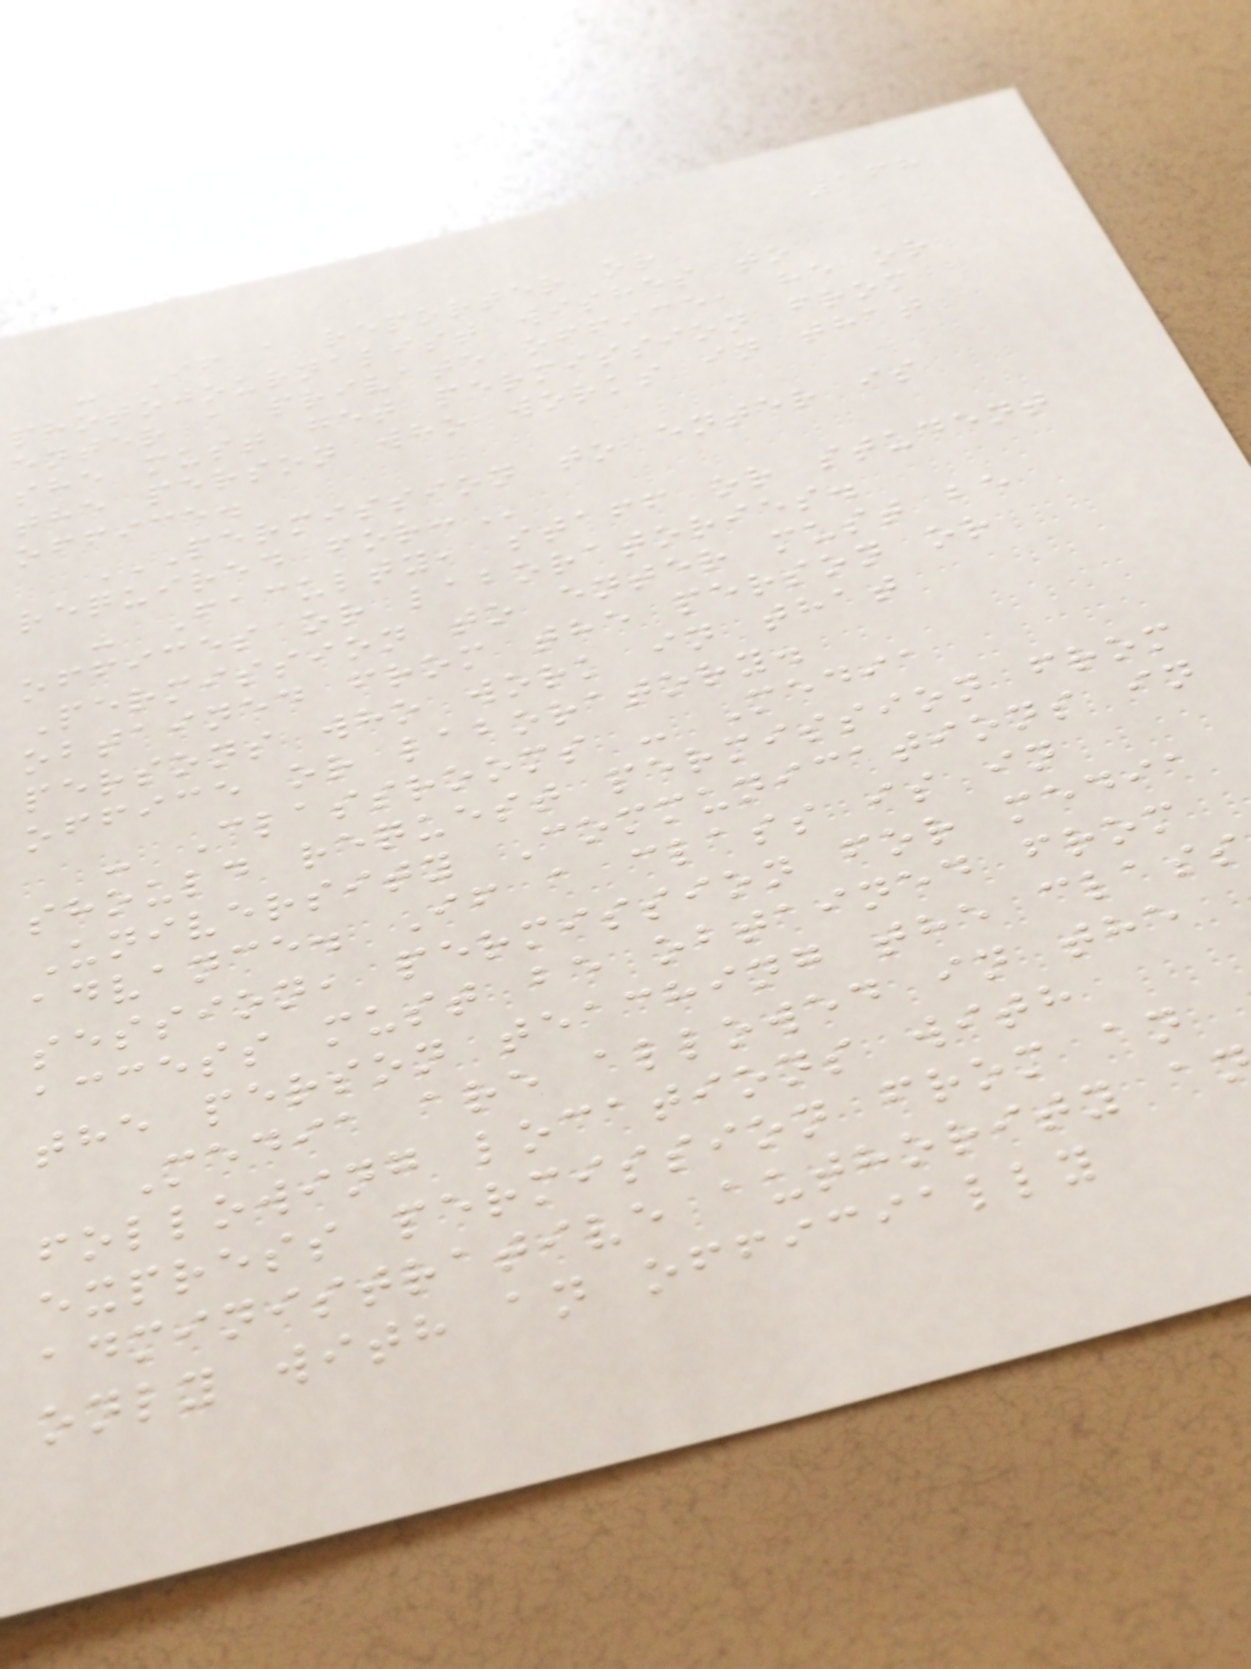168
- If a reporter or
photojournalist wishes to
enter a private office, he or
she must get permission from
the person who works in that
office.
PERMISSION TO ENTER IS
required
- Faculty, staff or student
offices or laboratories.
Permission to enter must be
obtained from the person or
persons who work in that
office or laboratory.
- Classrooms - Media
should request permission from
University Communications in
advance. If a class is in
session, permission for media
access must be obtained from
the person teaching the class
Media are allowed in the
following locations with
express permission from an
administrative authority a
only with an officially
